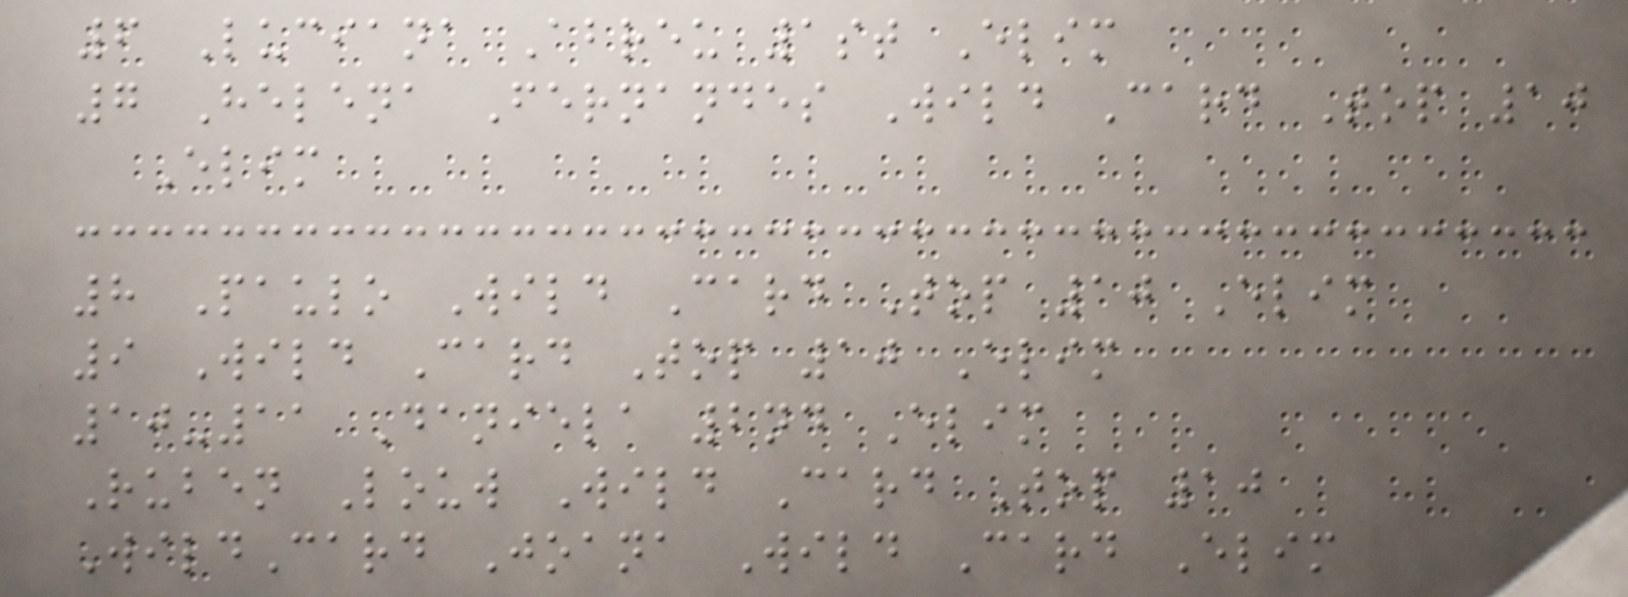6 Luciana Abreu 1st Elim
7 Helena Fernandes Wild Card Top 10
Elim
8 Paulo Wild Card Top 10 Elim
9 Wild Card Top 10 Elim
10-11 Daniela 2nd Elim
Ruben Louw Wild Card Top 10
WildCard Joana Wild Card Elim
